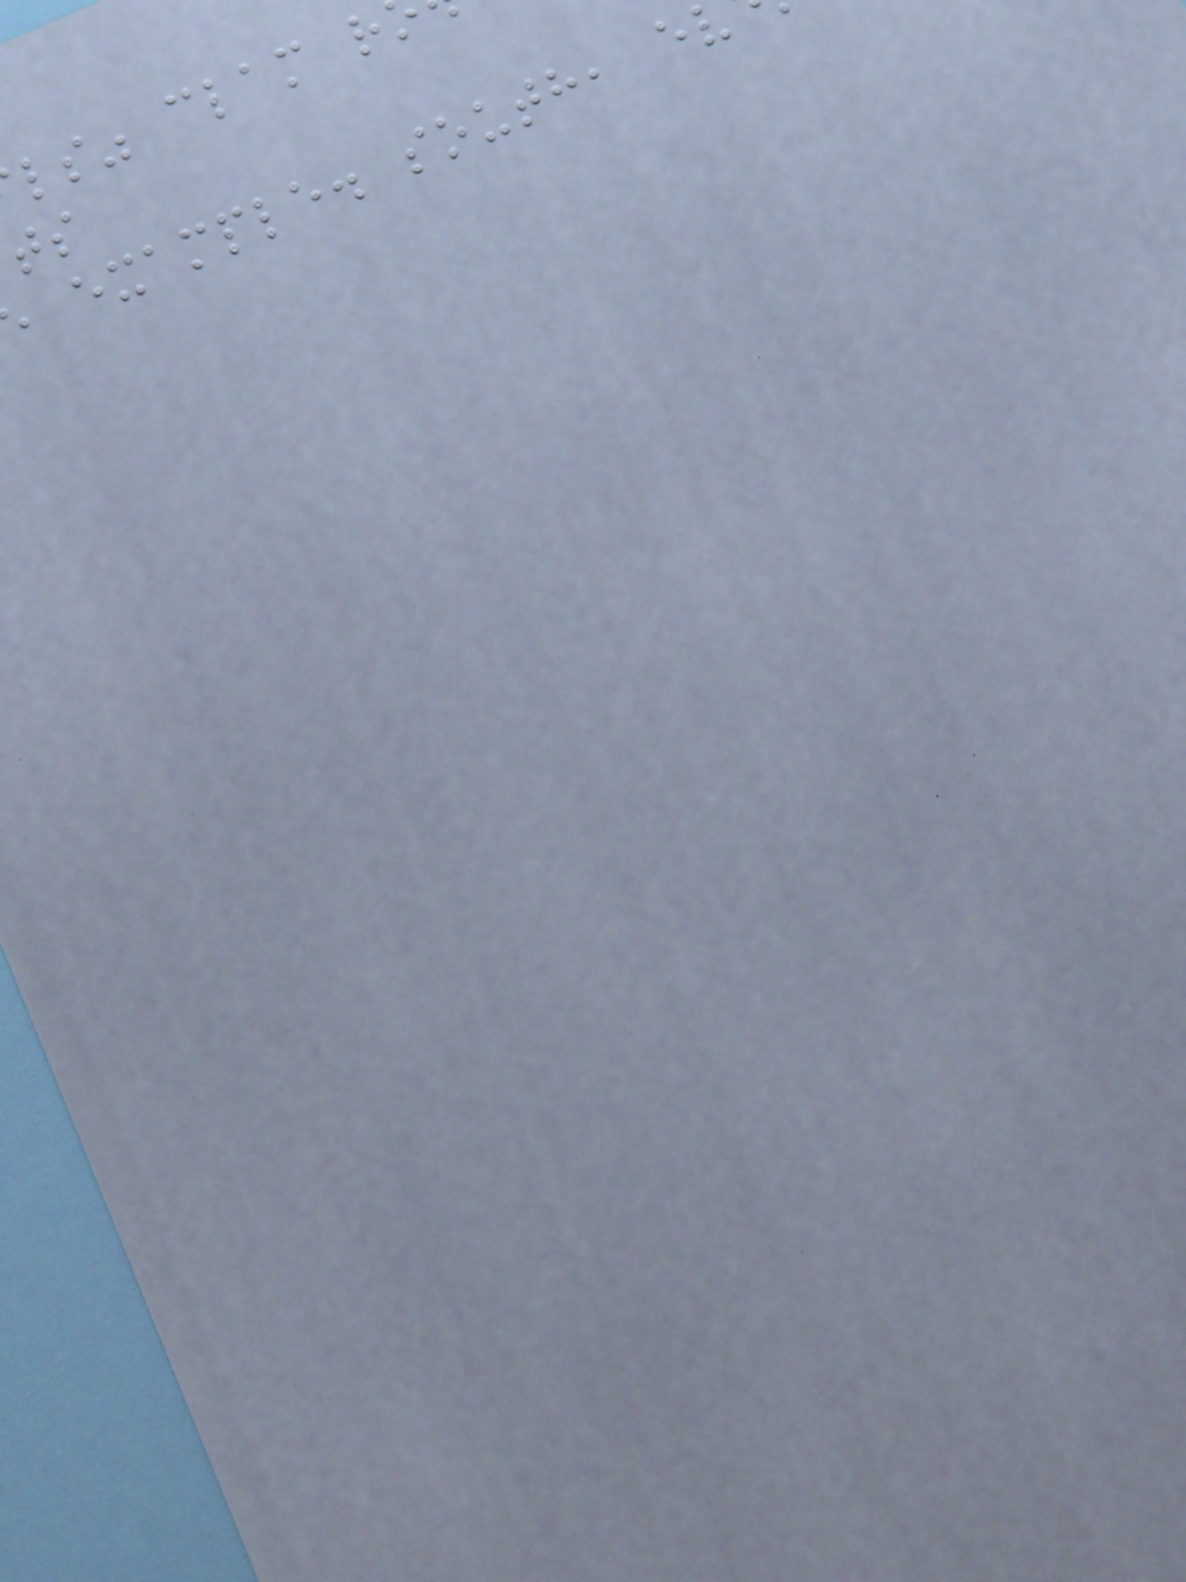ls" clam r
example. south, e
